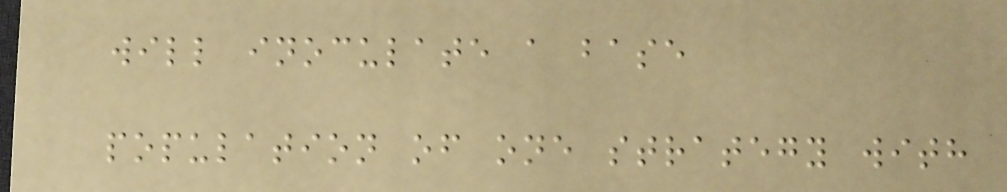will inoculate a base
population of one strategy with
